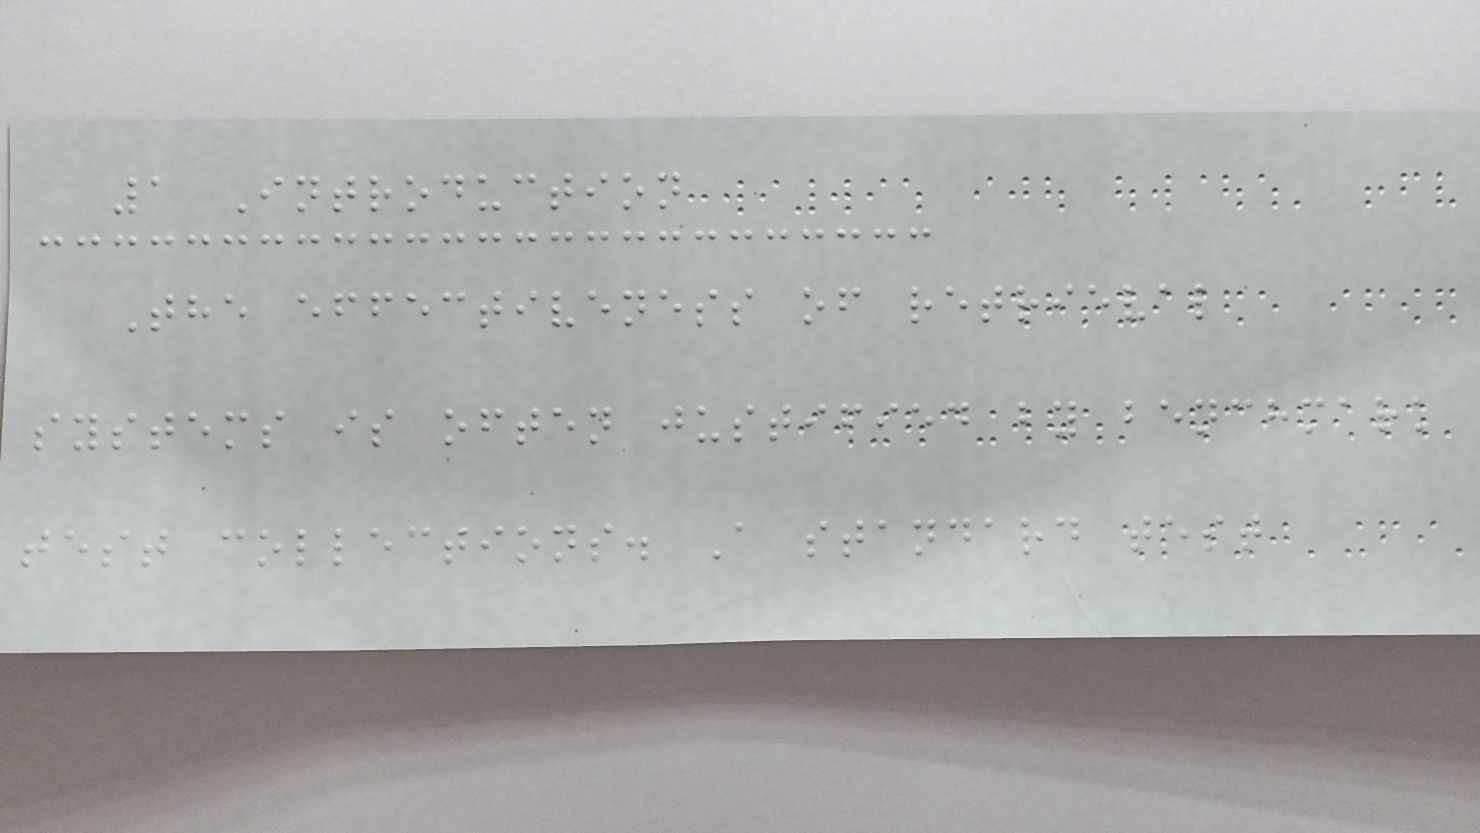1 Introduction
The effectiveness of retrieval
systems is often justified by benchmark
test collections. A standard test
